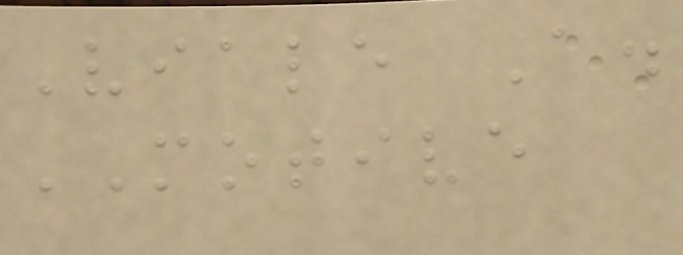Viale A.
MOTIVE
